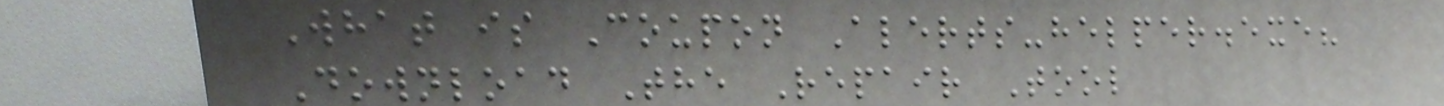What is Coupon Alerts-helper.exe?
Download The Repair Tool
